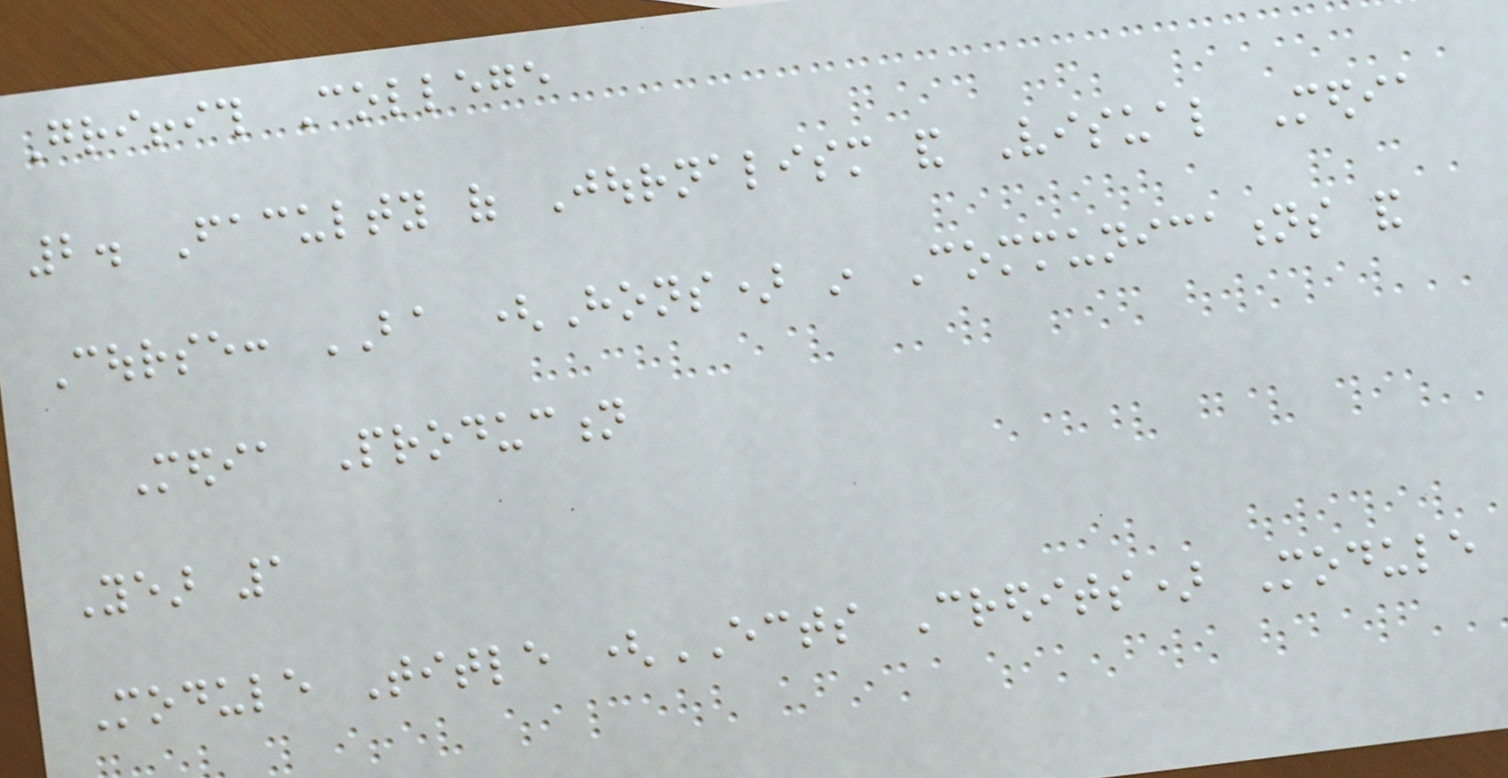Griffith College
2. Faculty of Journalism and Visual Media
Course: BA (Hons) in Communications and
Media Production
Year 1
Module Title (ECTS Credits) Module
